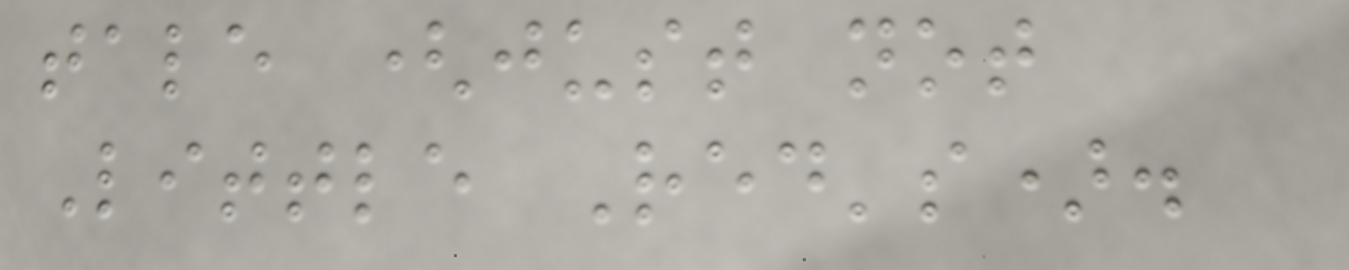tale (just not
Little Red's).
